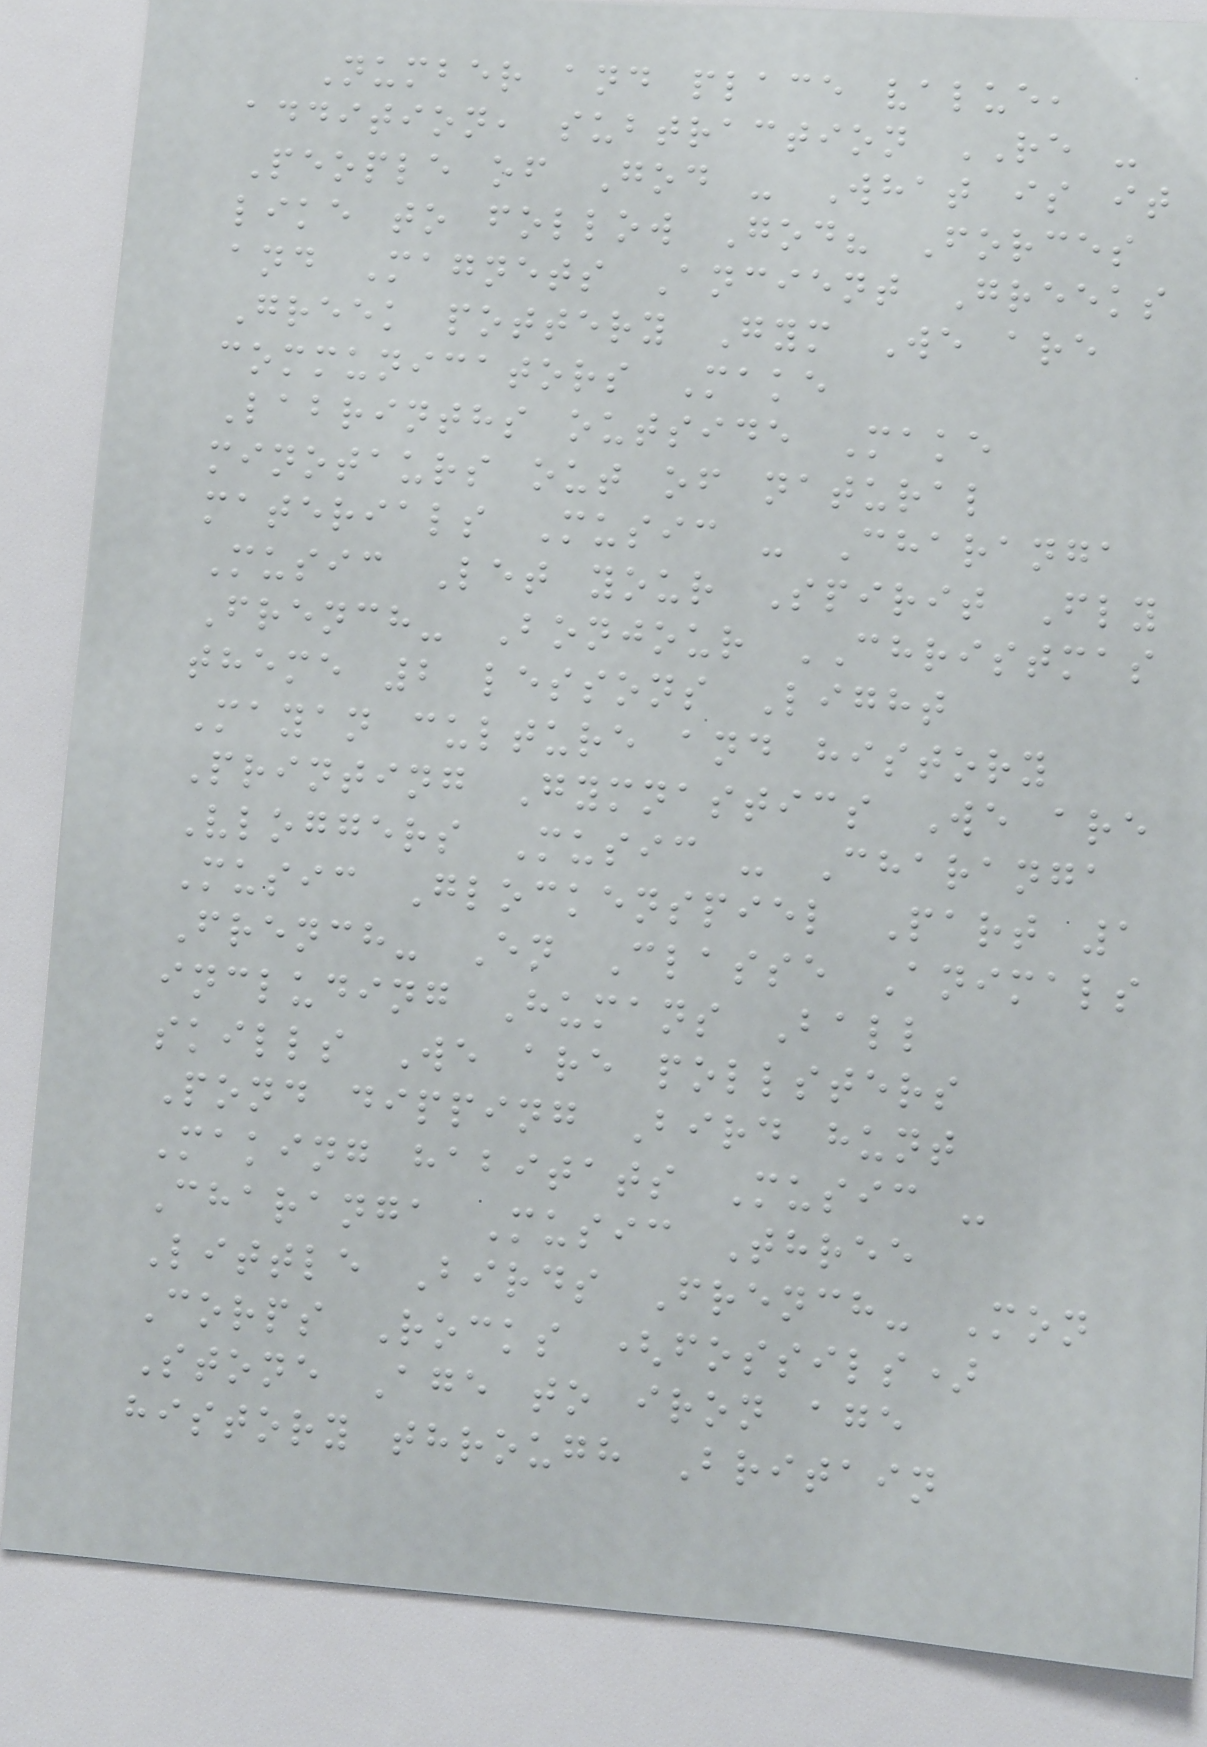Number and place value,
addition, subtraction RE -
People of God - What is it
like to follow God? Forces
and Magnets Ancient Greeks
Greek pottery Gym We are
communicators Make
Labrinths outside Make
minotaurs out of natural
materials Music - Charanga
Music Let your Spirit Fly
French- Bonjour CHRISTMAS
theme 2 lessons Light
Mayan culture and history
Printing Gymnastics We are
Vloggers Music - Charanga
Music Glockenspiel Part 1
French- En Classe Animals
including Humans Ball
skills We are pollsters
Pond dipping Bird hunt
Making habitats Music -
Charanga Music Three
Little Birds French- Mon
Corps Rocks (fossils)
Stone Age to iron age
history through Britain
